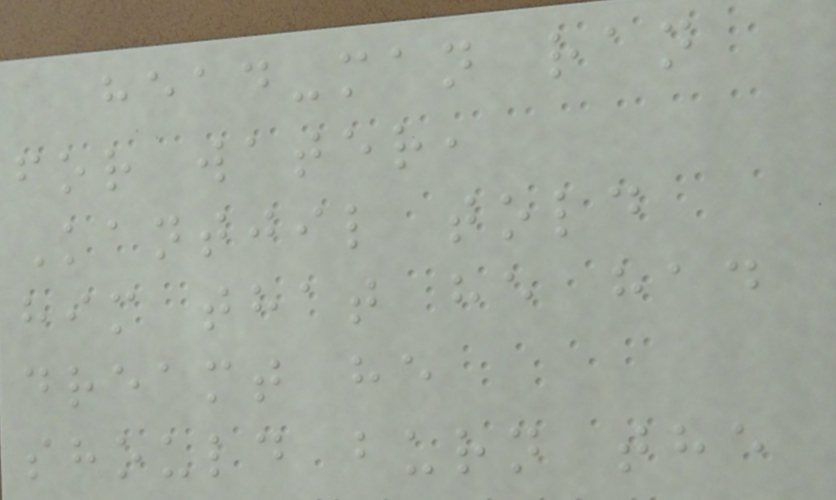head-man ran
for water,
Kantjil told
him that he had
dreamt he
should burn the
